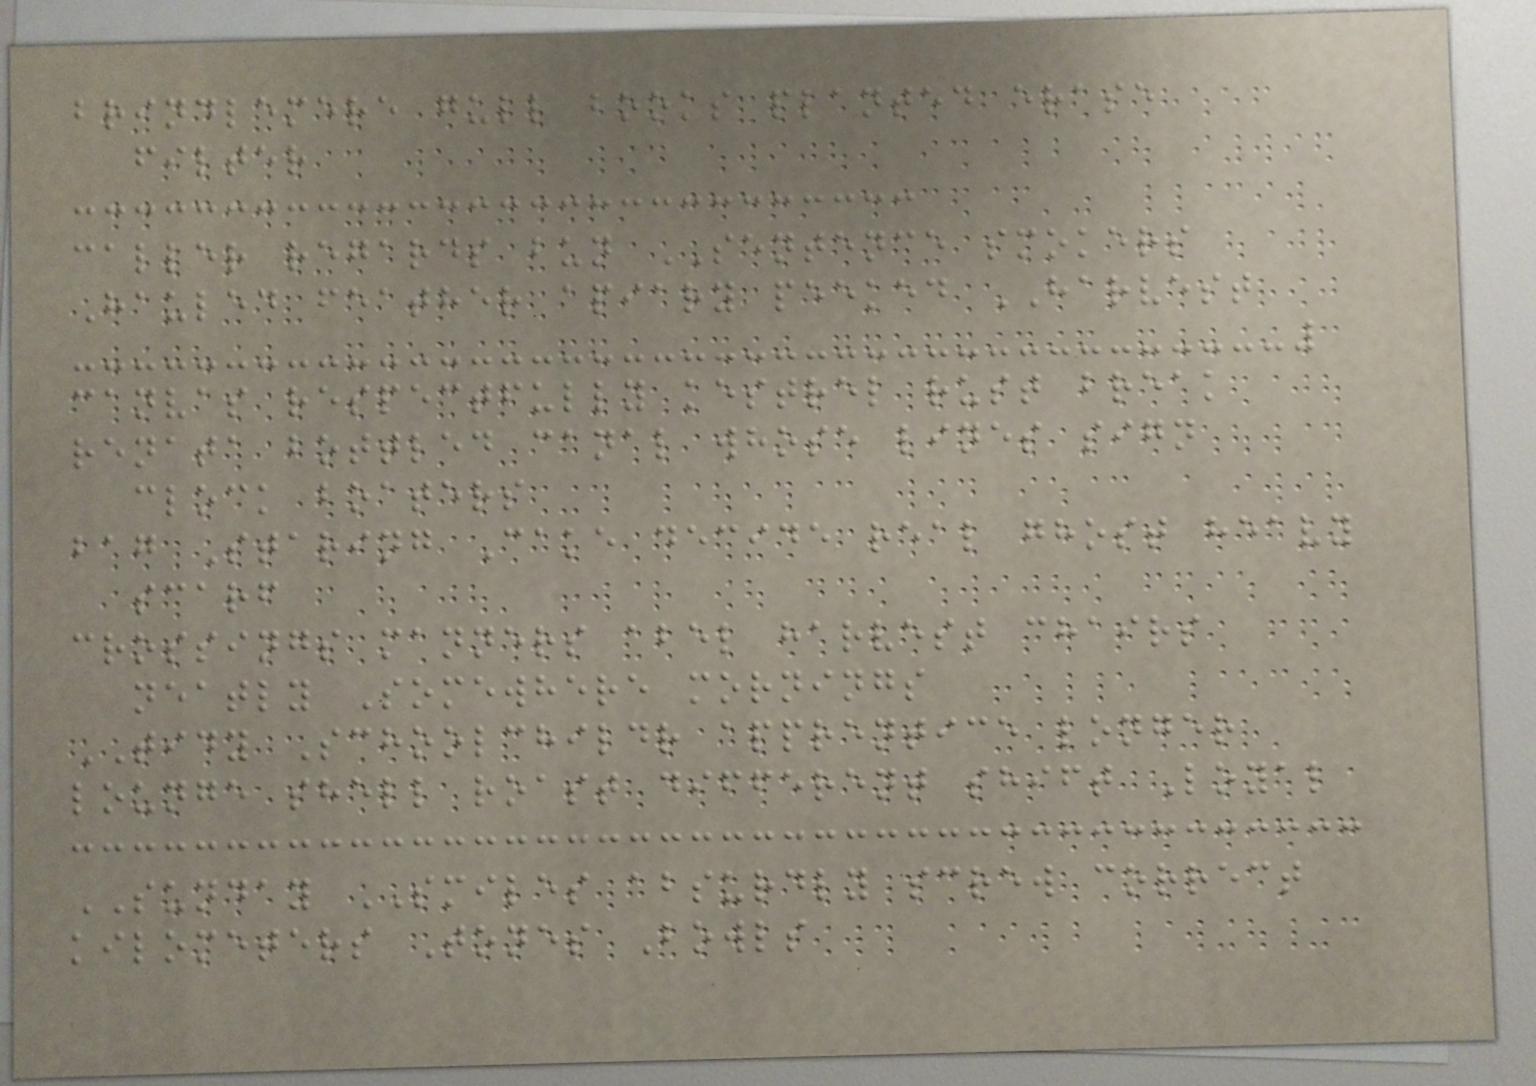brindlemere gull books planted erase
filter
caller regards bun SENTENCE smokers
Hauled feather apiary peeked HARVEST
canvas respectfully kestrel rust break
renata bottled canal whose lines sign
clock boaters
bag Staring Cake decide real ghost heavy
scarf
crossings manners abel harvest chairs
neatly Somewhere mornings
TIDY Schoolchildr apprentice longer
lounge shell roast different shift Loyal
SUNDAY SMILES absurdly screw correct
kilometers Tones Bowls
